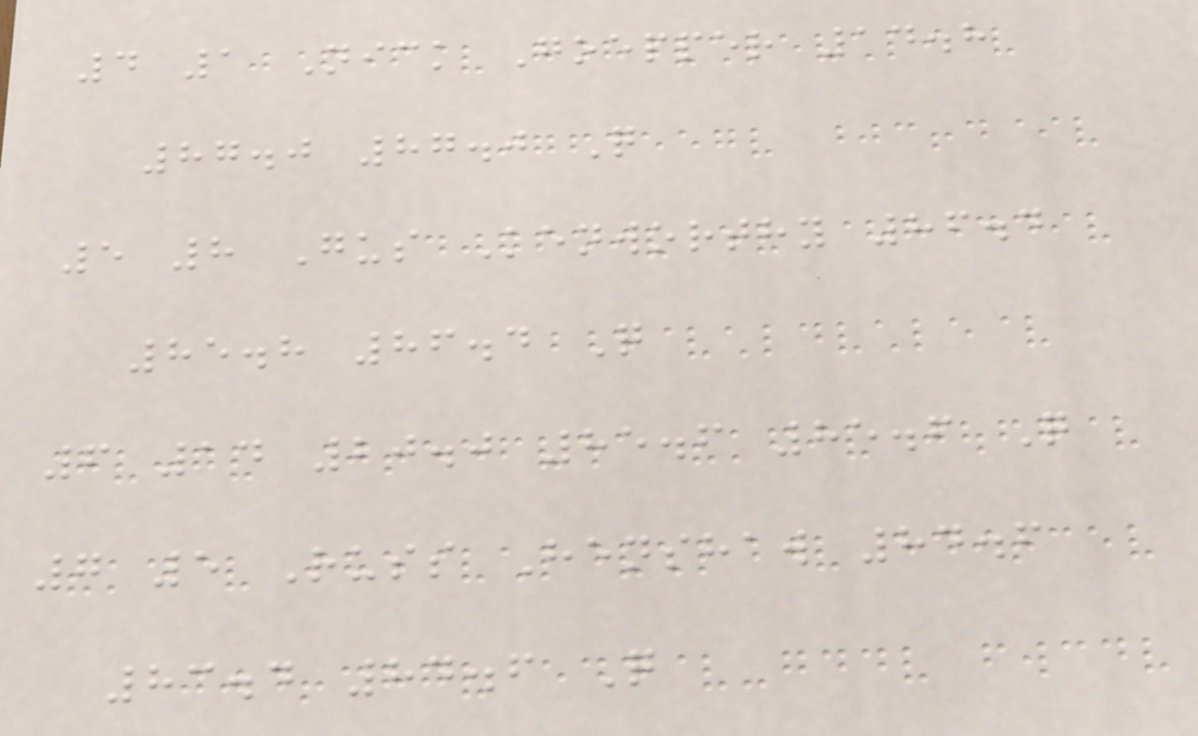4 1 Nick Goepper 14.8
87.0 87.0 Q
5 8 Gus Kenworthy 86.4
85.8 86.4 Q
6 14 20.0 85.6 85.6 Q
7 5 Russ Henshaw 84.6
83.4 84.6 Q
